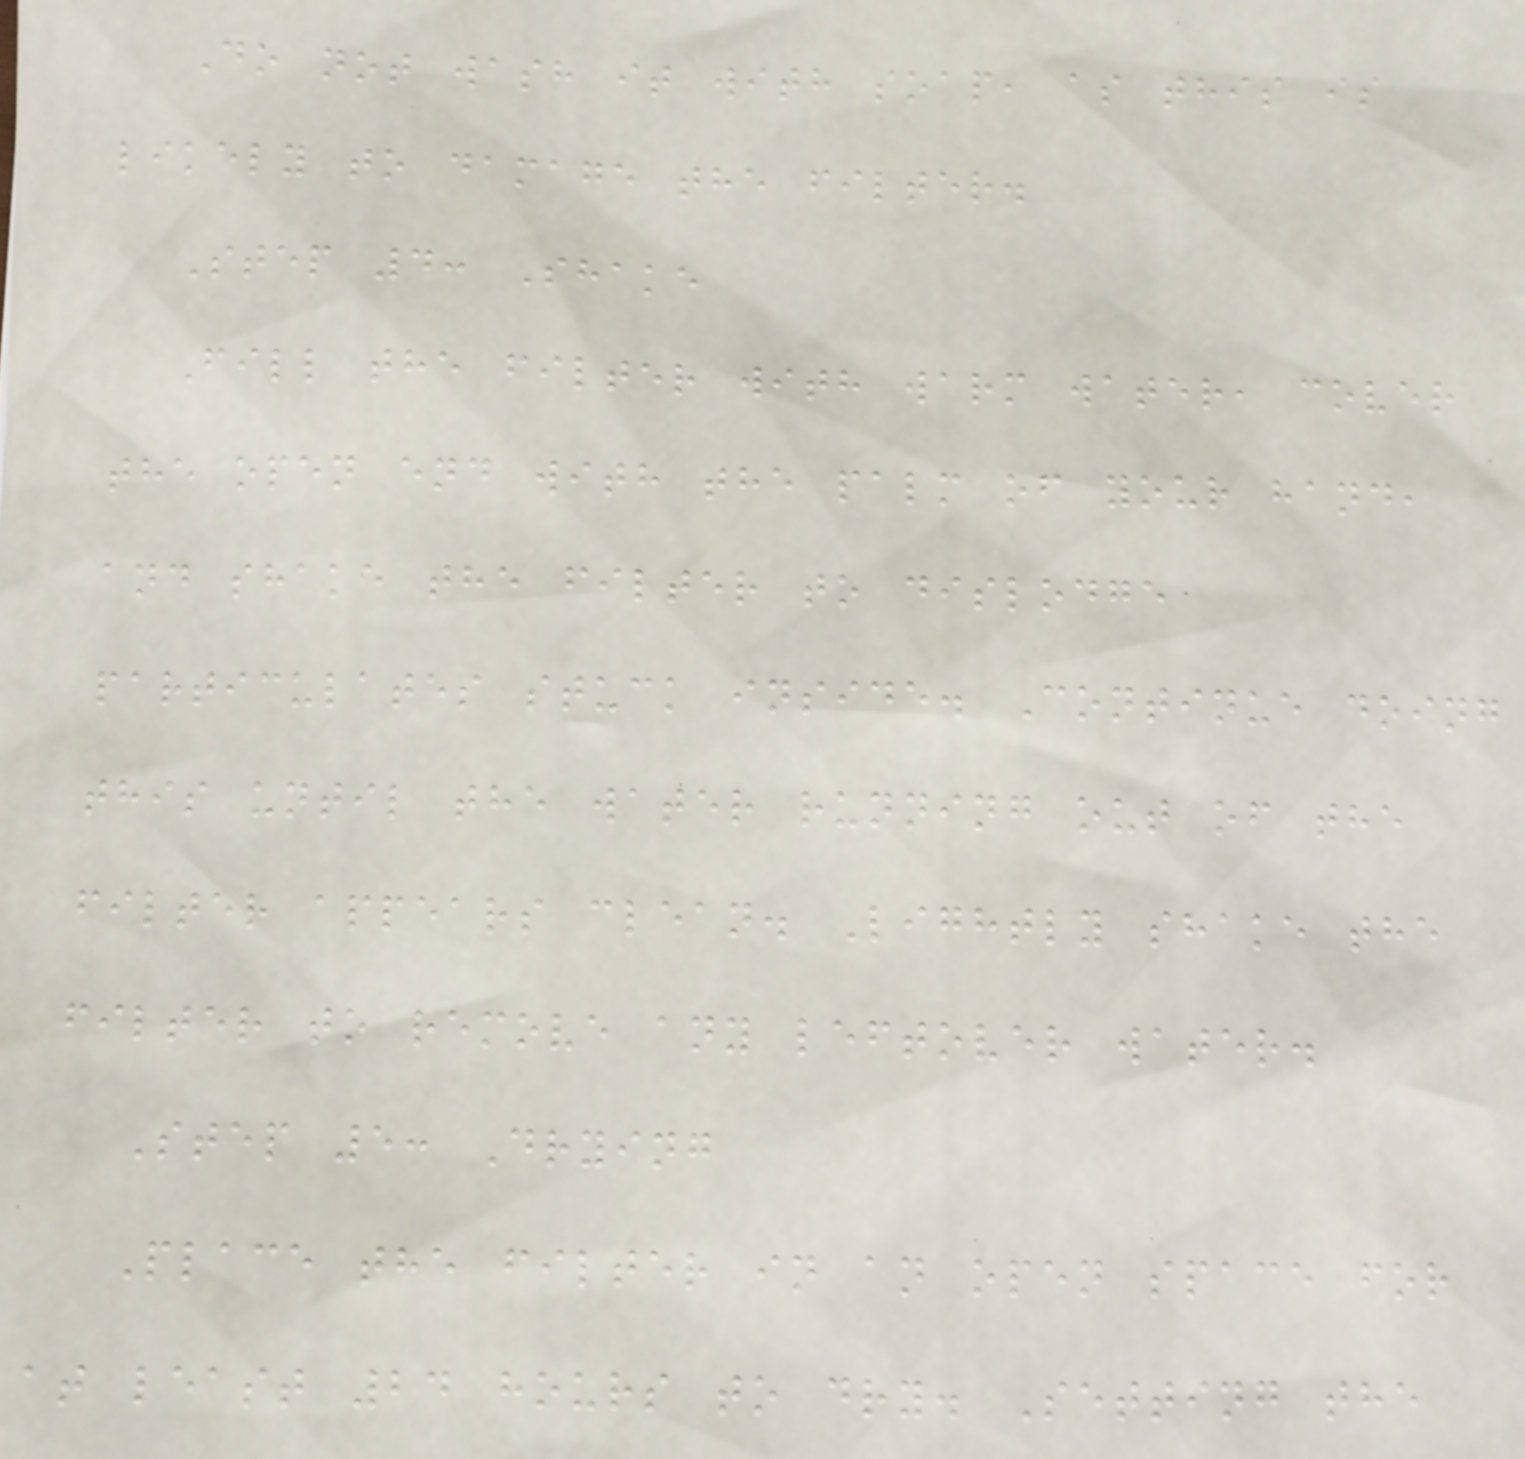Do not wash it with soap, as this is
likely to damage the filter.
Step 4: Shake
Fill the filter with warm water, cover
the open end with the palm of your hand,
and shake the filter to dislodge
particulates stuck inside. Continue doing
this until the water running out of the
filter appears clean. Lightly shake the
filter to remove any leftover water.
Step 5: Drying
Place the filter in an open space for
at least 24 hours to dry. Setting the
